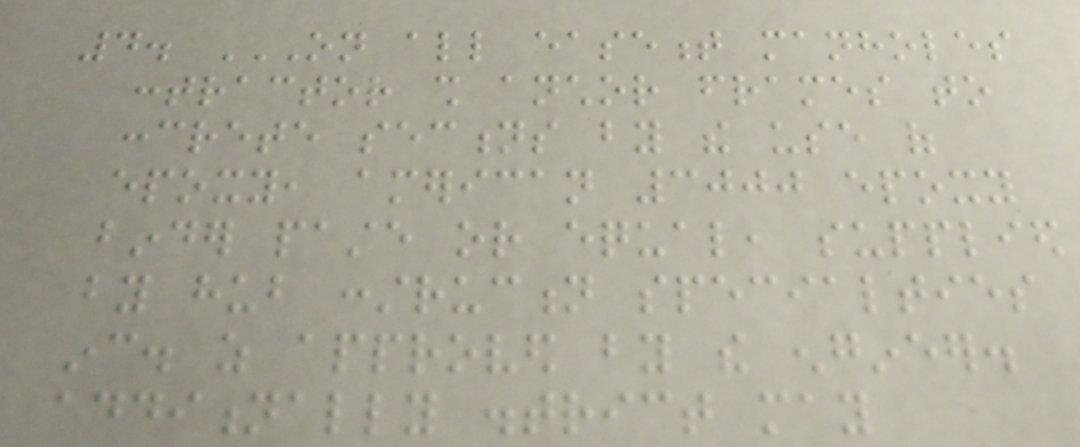4. ON ALL EASEMENT MANHOLES
CONTRACTOR SHALL ANCHOR FRAMES TO
CONCRETE SECTIONS BY THE USE OF
EPOXY, AMERICAN 3000 EPOXY
BINDER PASTE OR EQUAL, SUPPLIED
BY HUB CONSTRUCTION SPECIALTIES
INC. AS APPROVED BY THE ENGINEER.
ADDITIONALLY DISTRICT MAY
